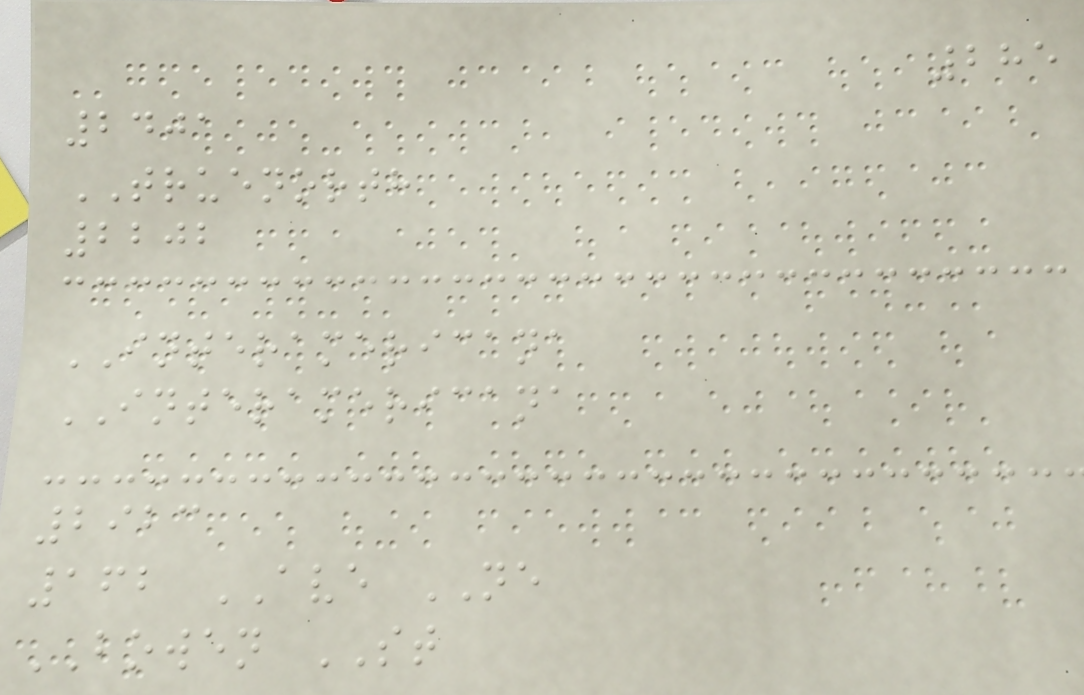285
2401
TRUENORTH
2202
INTERAMERICANA
INTERAMERICANA
2923
162 AVE NE
BOWEN ST
